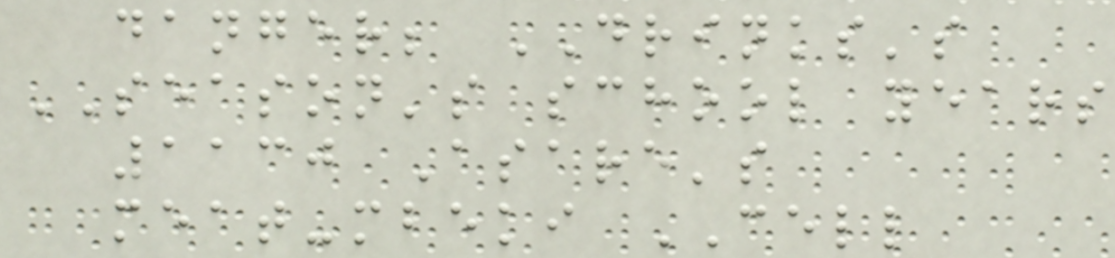danger; DRINKS's
SEASON's school years
1130 Asare's
meat-mbeki CELL
